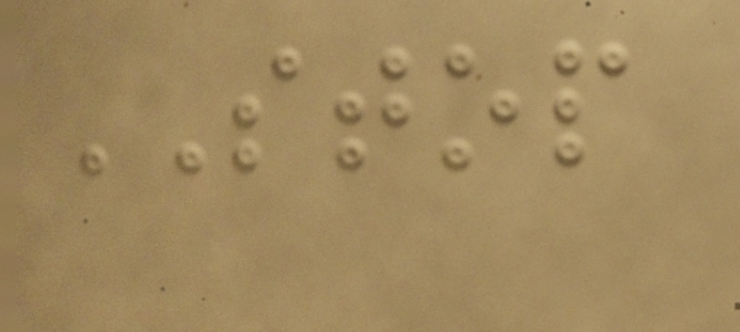STOP
